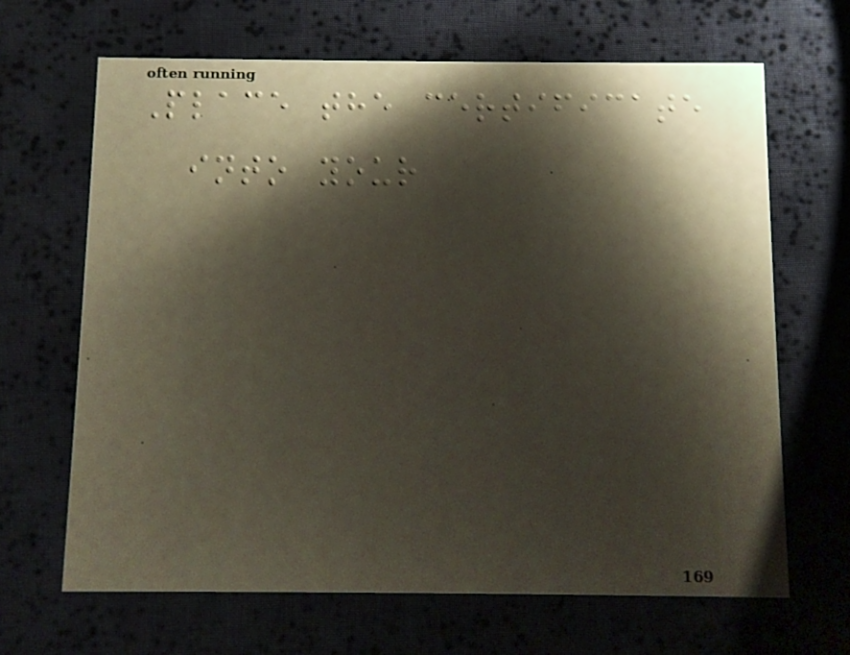Place the certificate
into your
